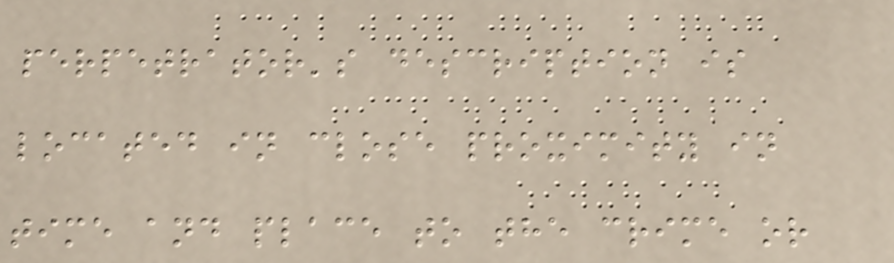perpetrator's description is
located in close proximity in
time and place to the crime or
